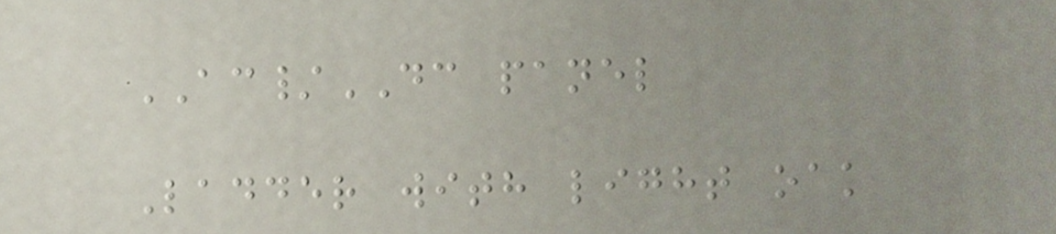AC/DC panel
Ladder with light oak
